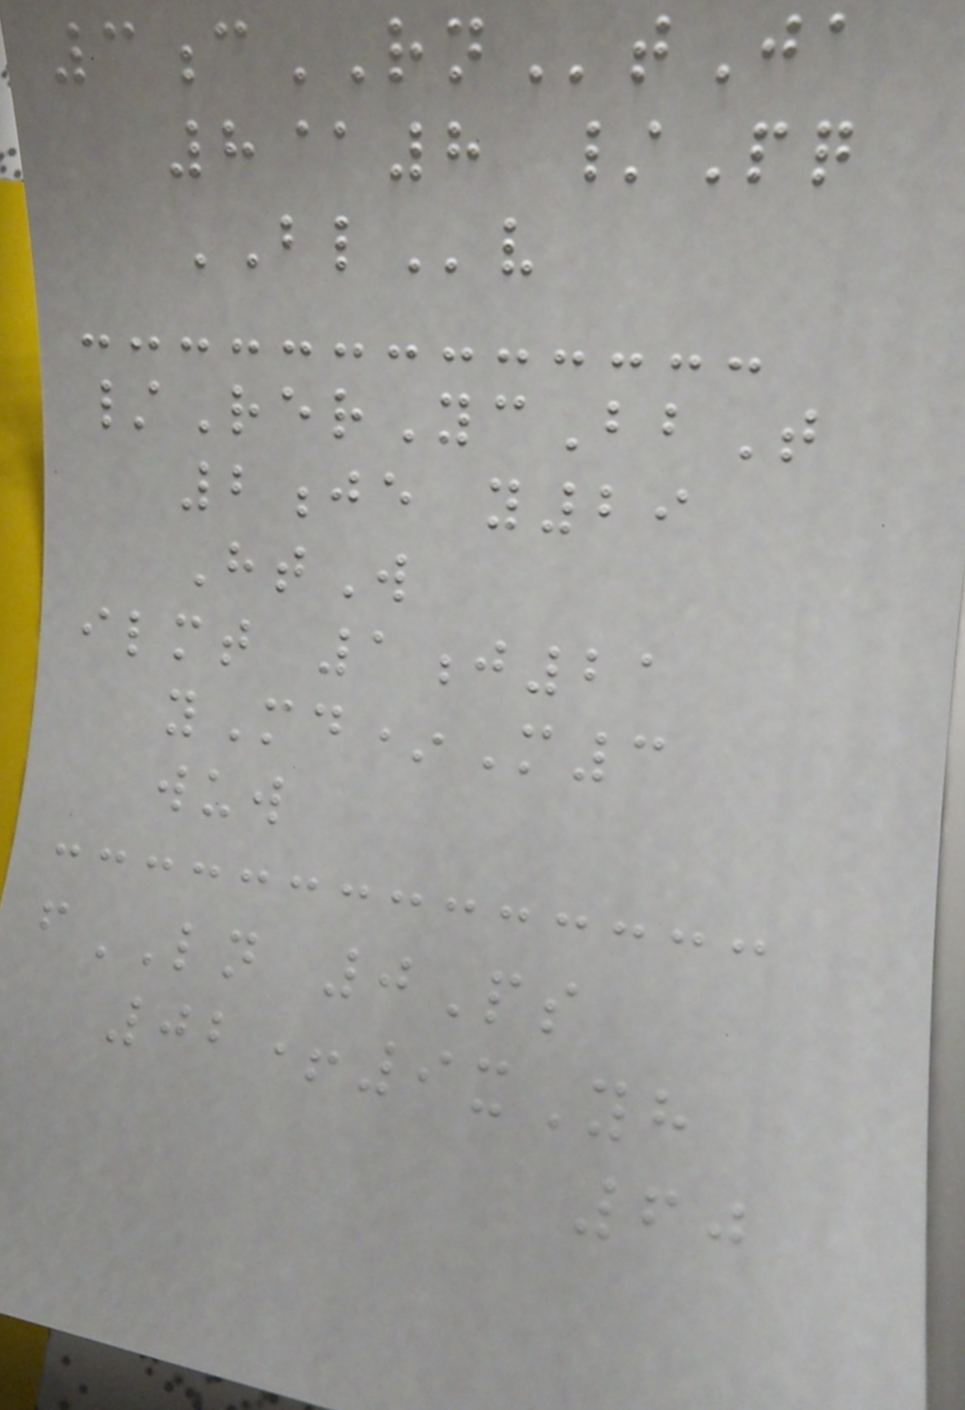3cRNtJa
8@8 /Pq
BLv
/RerYcBbT
2je y29
HtW
ilmt 1j21
yMd*M3
wuw
fLN 0Ps
02+9xYh
60
